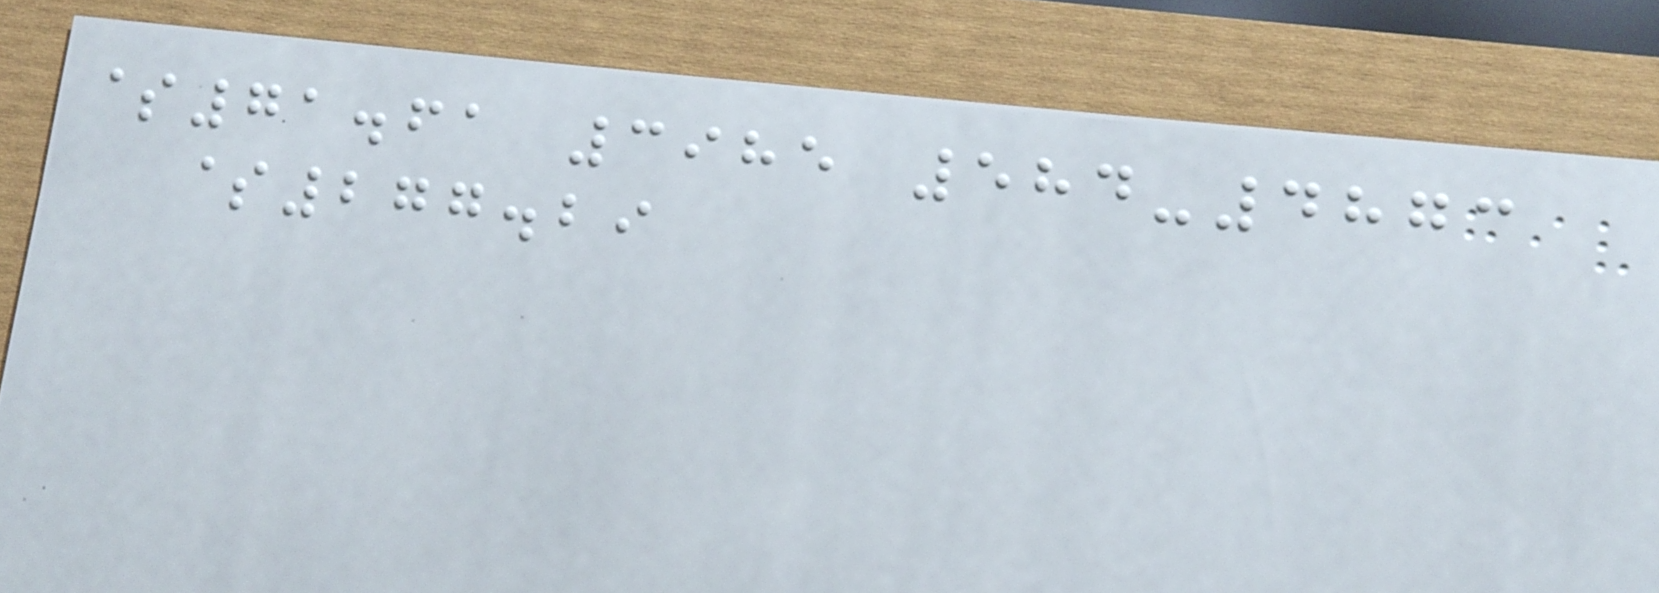$71.61 3985 584-4873
$277.29
